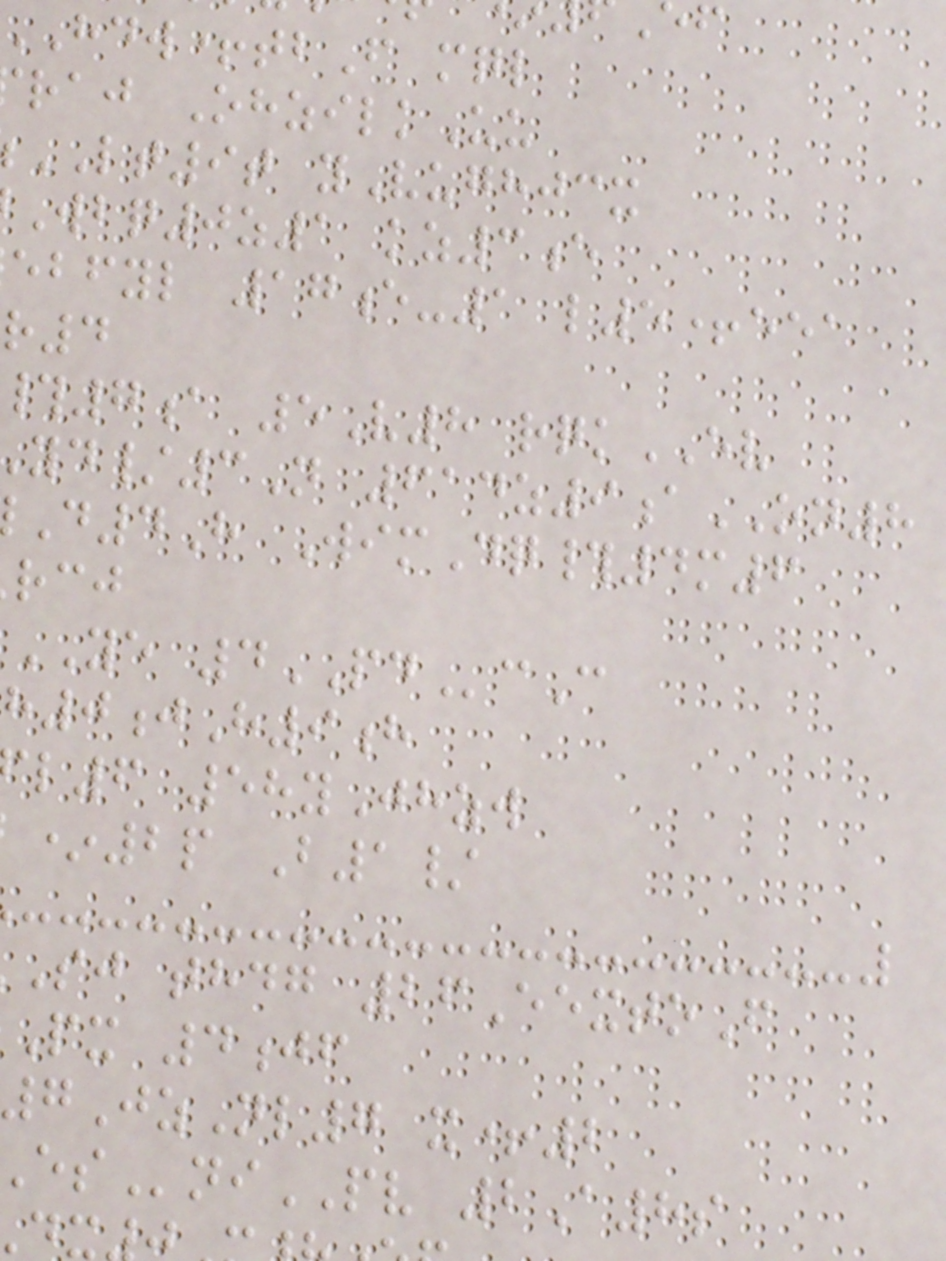+tbF mql
raj OhzilkUu
LT9t yVughjcx
Wbq0z1 kz3e
ebfyl 17e-1 l5+eea
7a 5V8 rqkEV
d/3N 614z9aON8
D4H WimDq#4m6
YE 4PDcC
0jH9h
l6 58yJhzw
*2p B1/
sj thdg 26EextoF
Px 4jf
7JzNl7 x+2
niPV 2A8s
